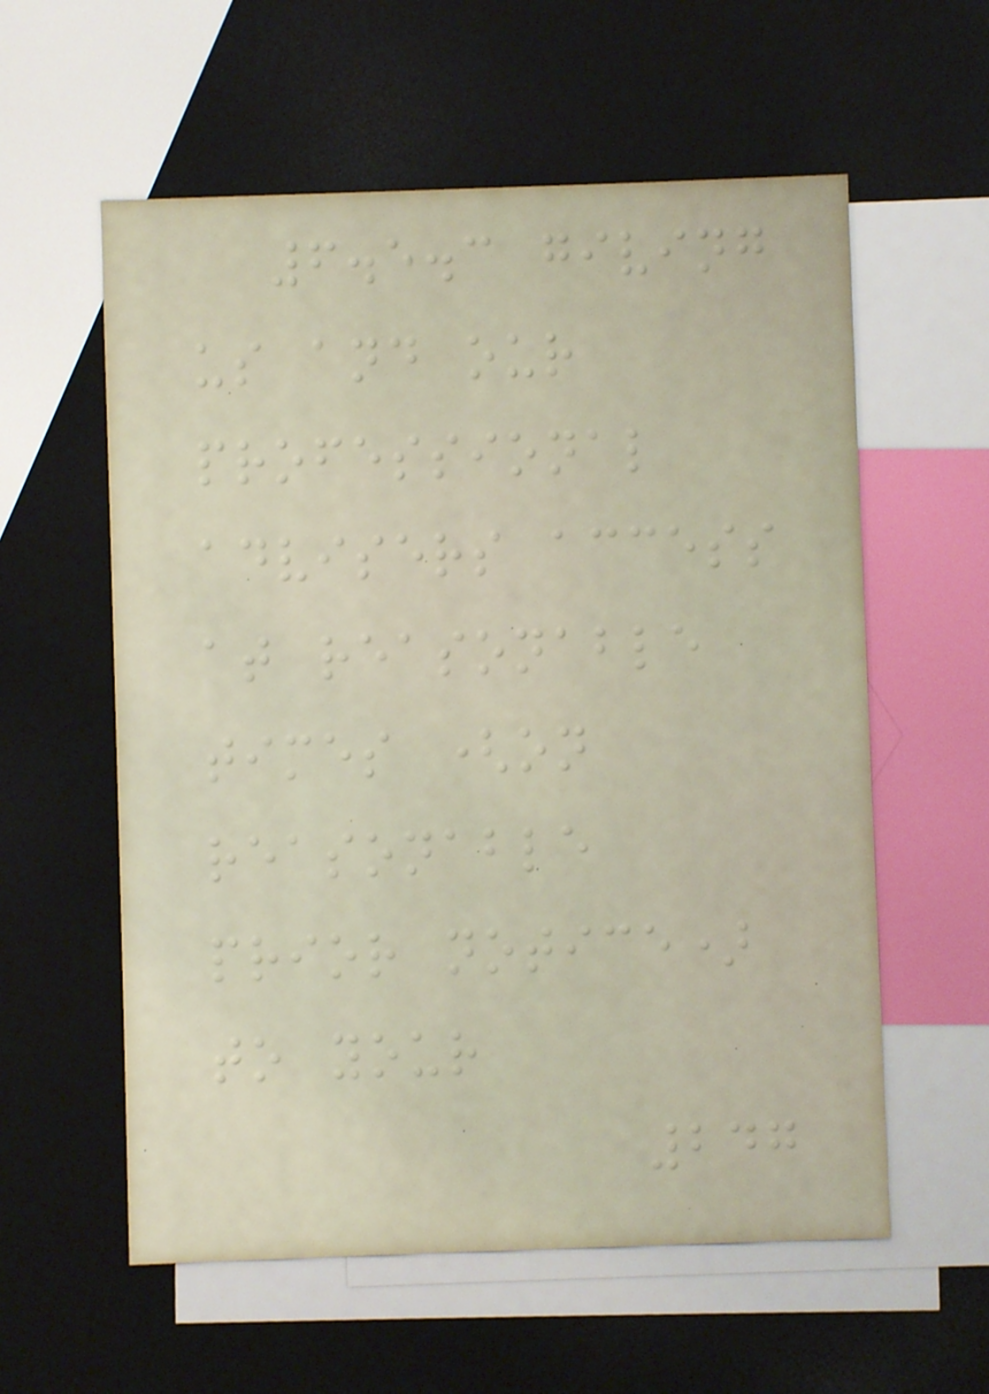6.5.3 giving
us and our
professional
advisers access
at reasonable
times (on
reasonable
prior notice)
to your
247
